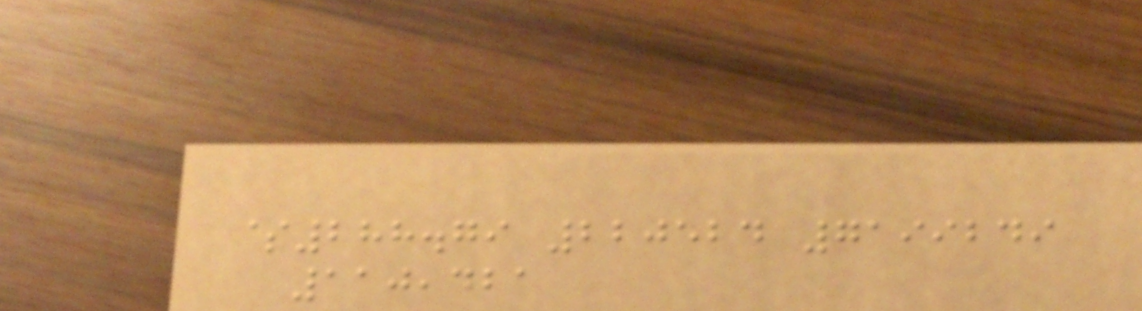$288.79 220524 7199249
110,421
